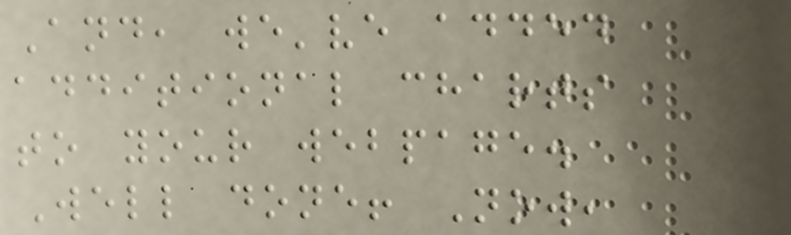And, we've added
additional charts
to your webpage.
Well done! Now,
